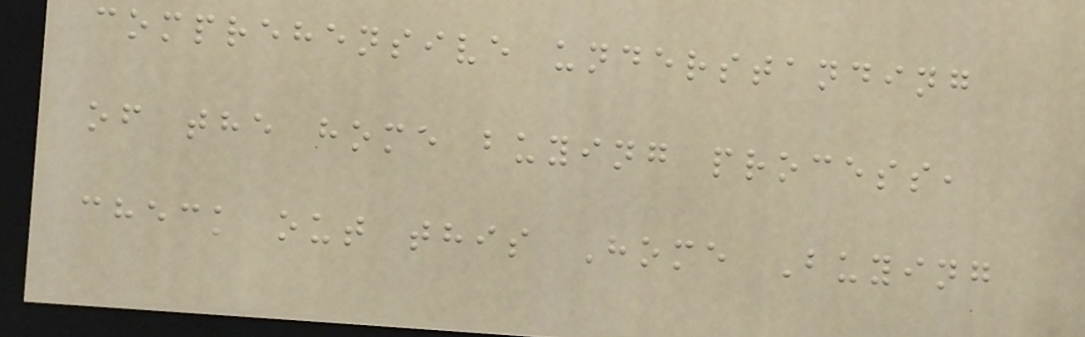comprehensive understanding
of the home buying process,
check out this Home Buying
